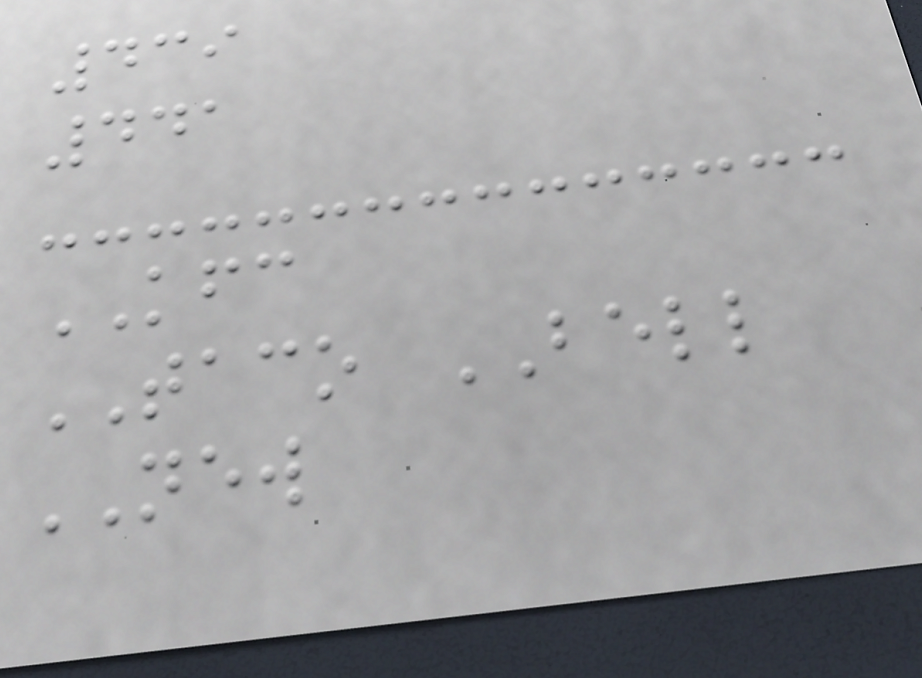439
441
KFC
TACO BELL
NEW
